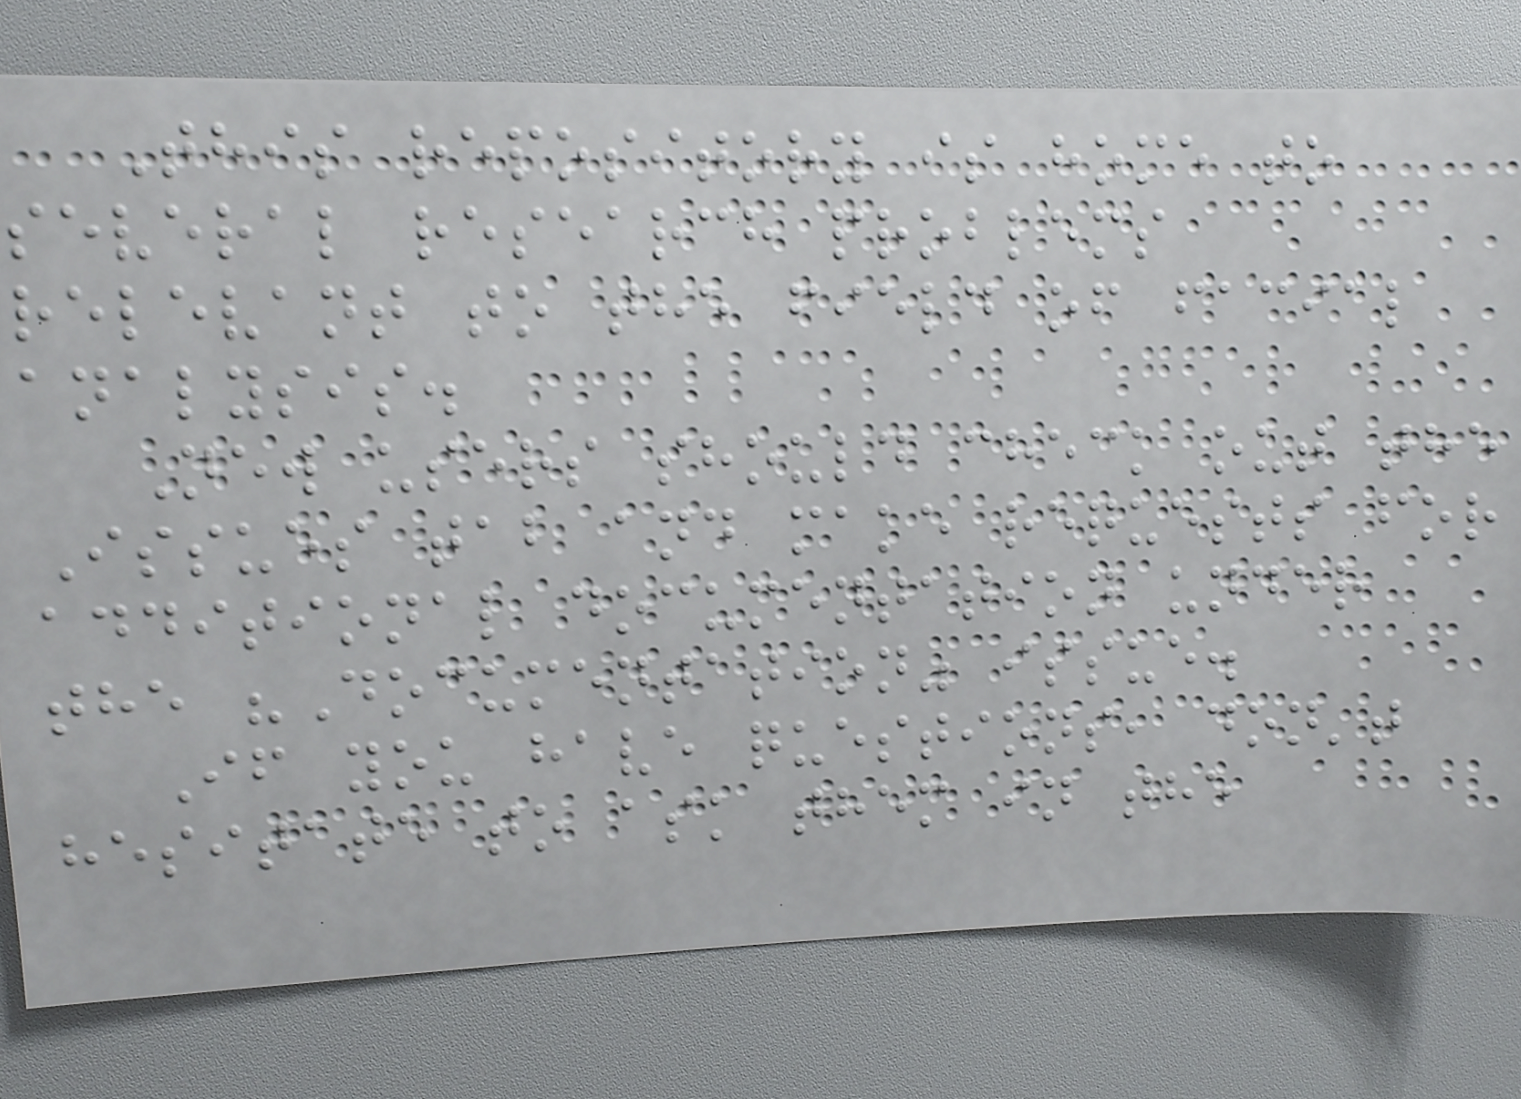This repository is home to
several research problems
relevant to the field of facial
analysis.
New users should check out the
Issues tab and make requests for
additional documentation under
the "Documentation" issue.
If you have questions, don't
hesitate to ask them in the
